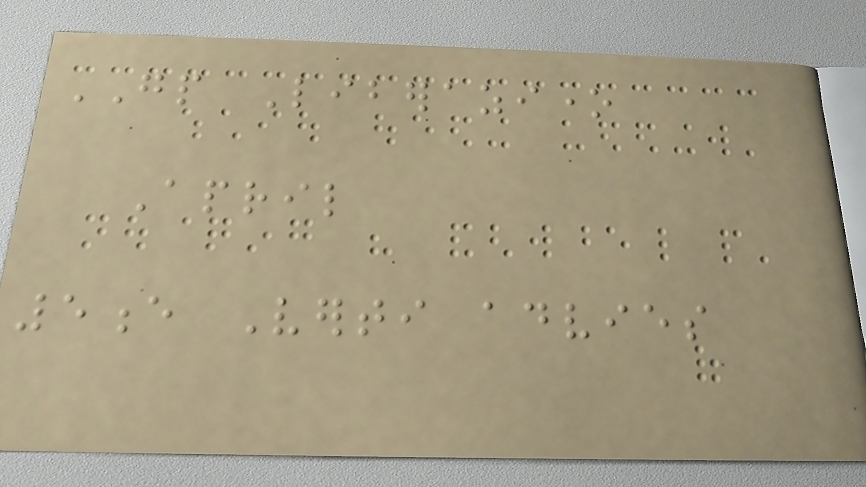GP Liberazione
April
5e Verti advies
